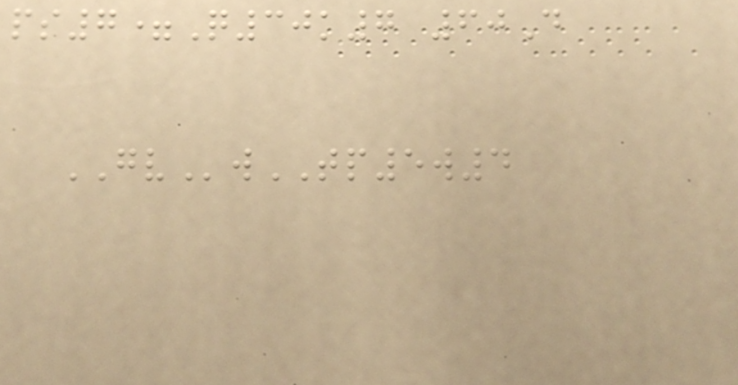ps7=Q30k7 60D
GVwTP5w4
